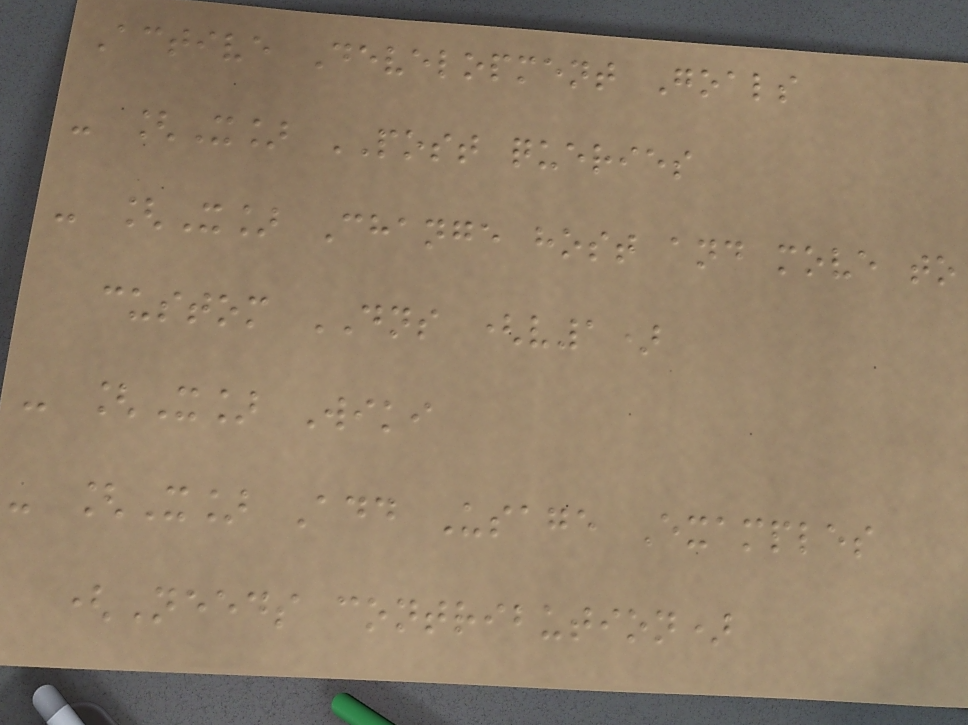Active Development Goals
- [X] POST queries
- [X] Change host and move to
custom DNS (v1)
- [X] Wiki
- [X] Add Usage Examples
(Needs contribution)
